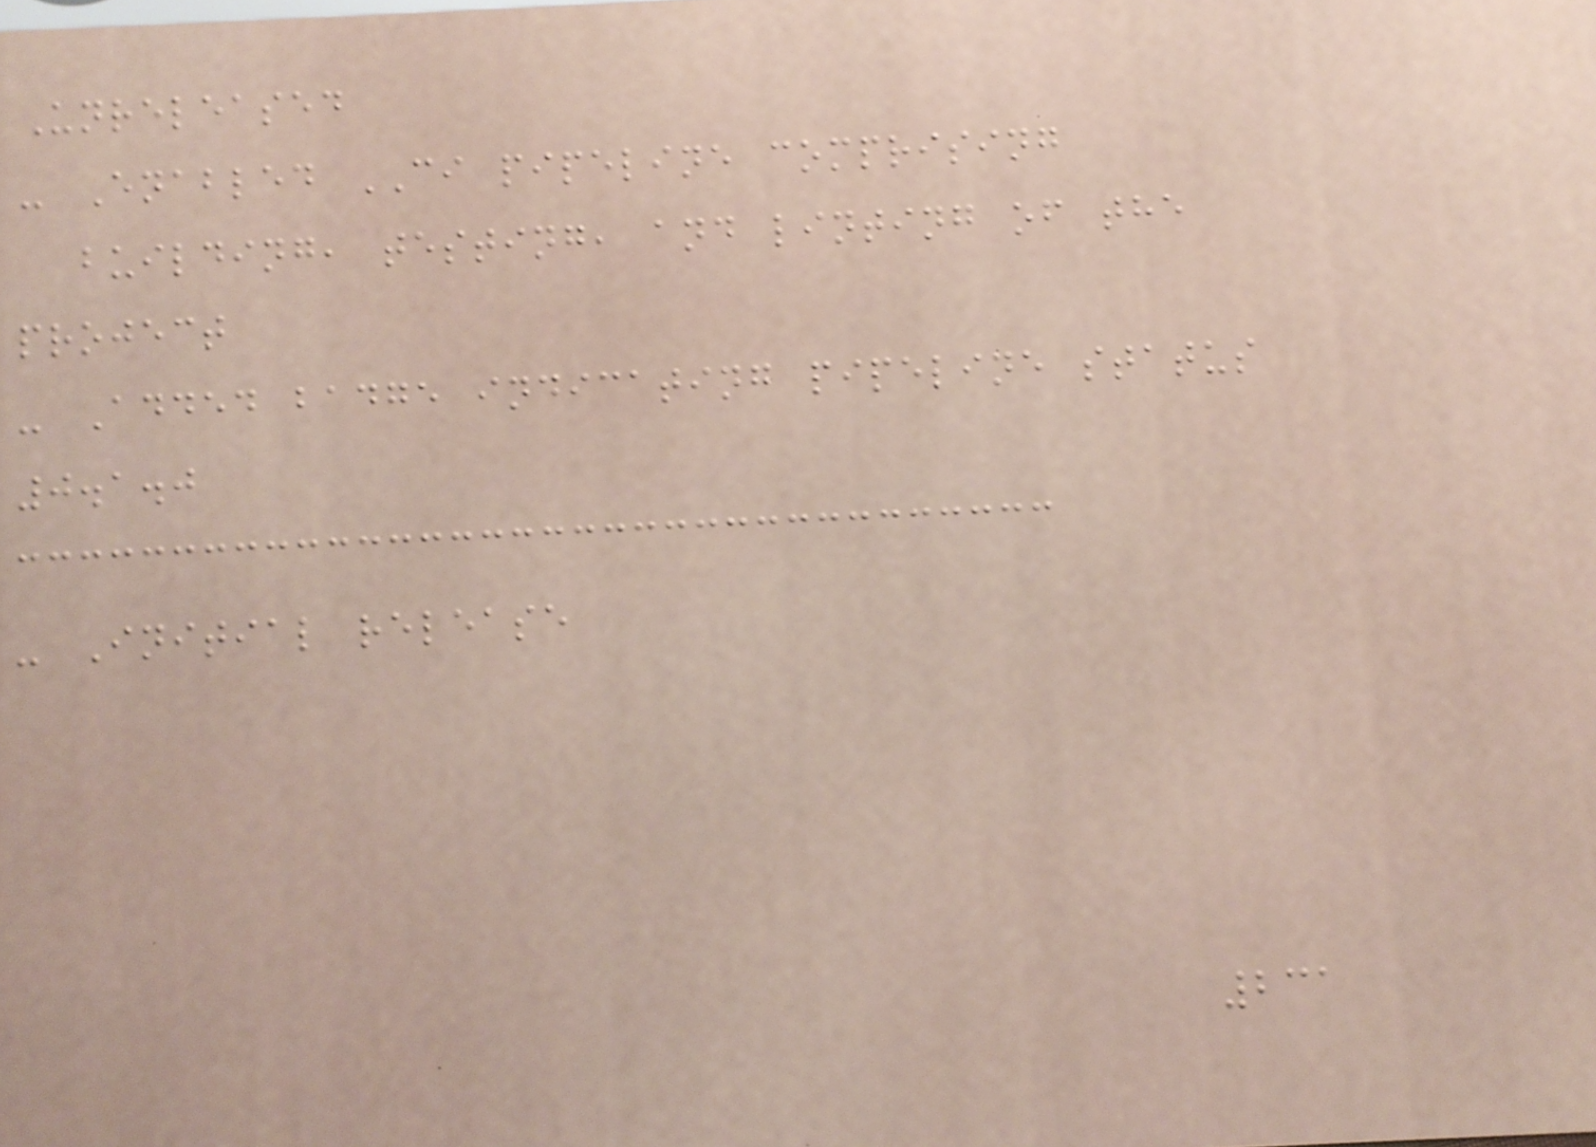Unreleased
- Enabled CI pipeline comprising
building, testing, and linting of the
project
- Added badge indicating pipeline status
0.1.0
- Initial release
231
